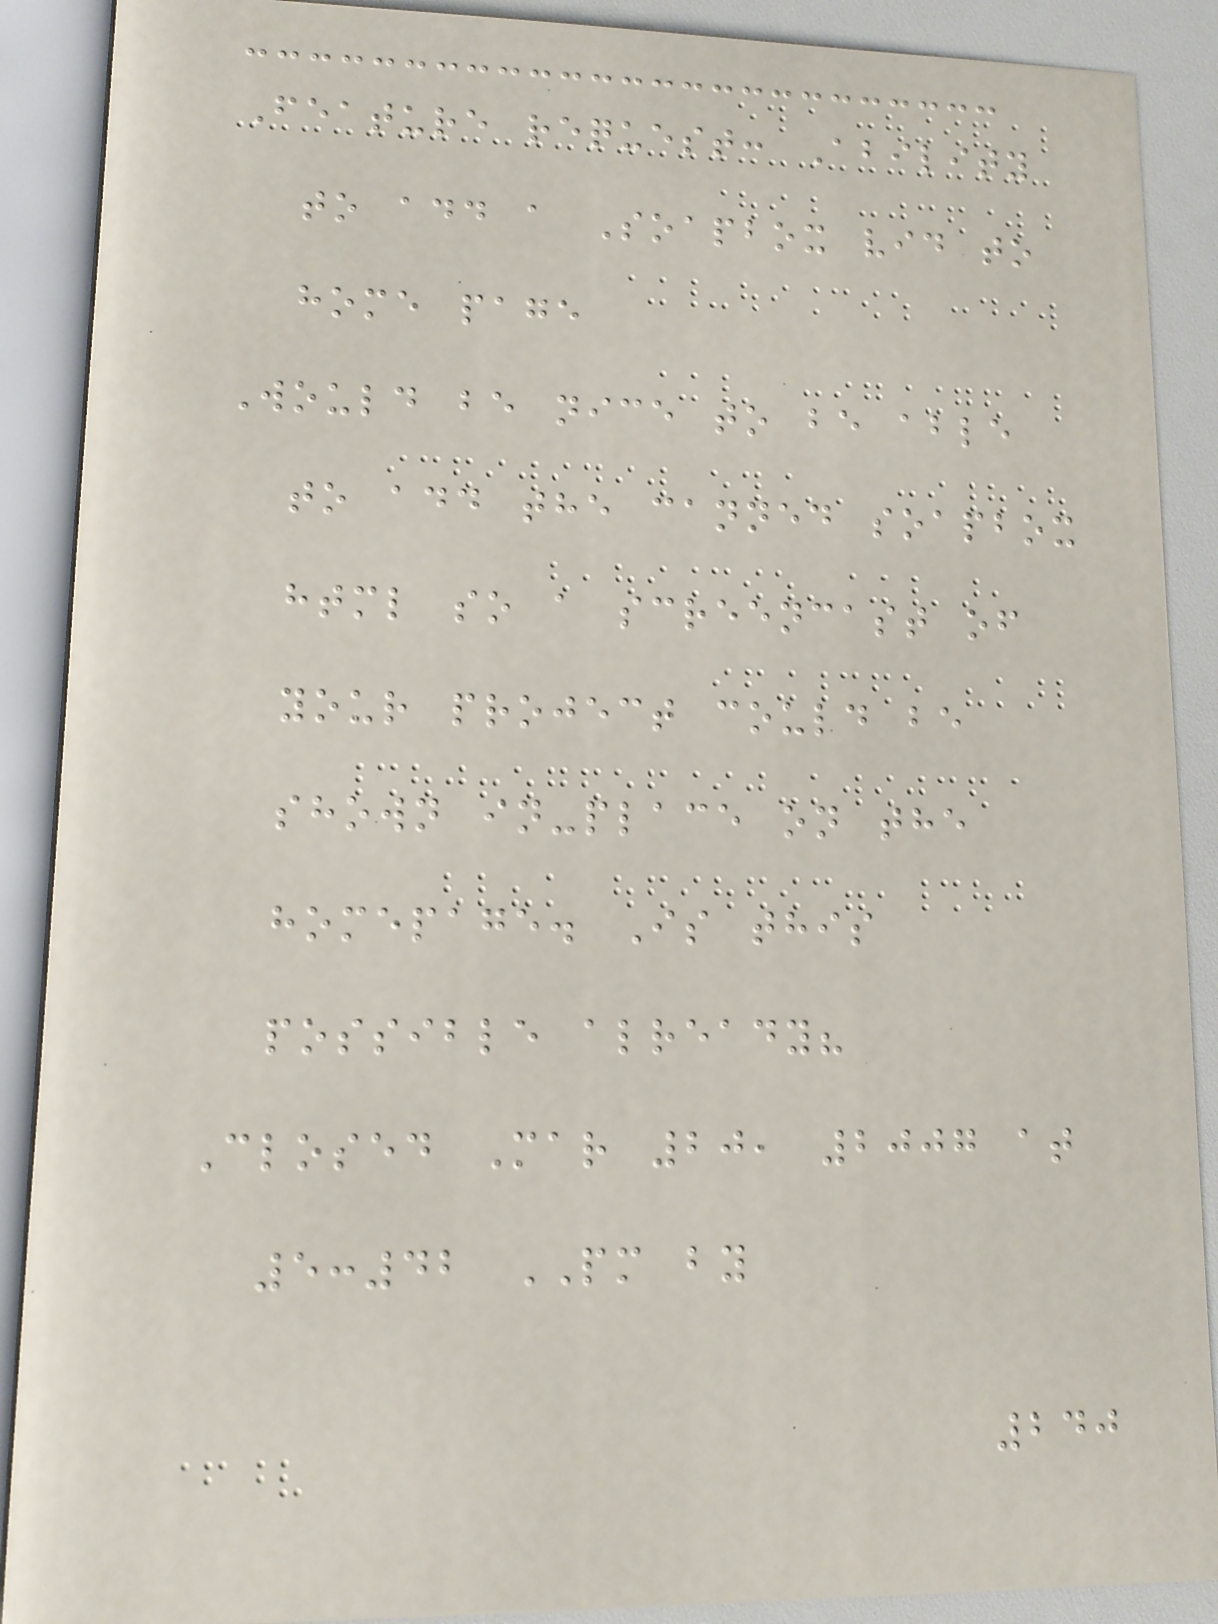Feature request: Ability
to add a Soapbox vid to
home page
Would be nice to be able
to add the canned soapbox
html so a screencast of
your project could be
shown in-place on the
homepage. Is this
possible already?
Closed Mar 20, 2007 at
5:42 PM by
240
